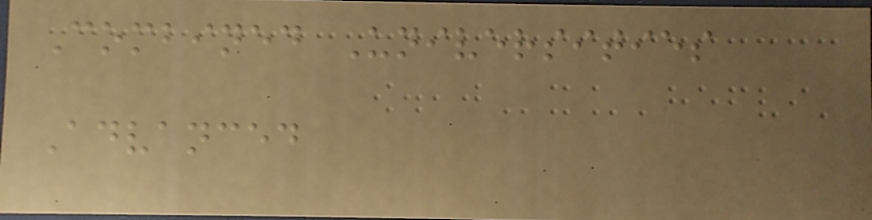Combined Universities
Advanced
